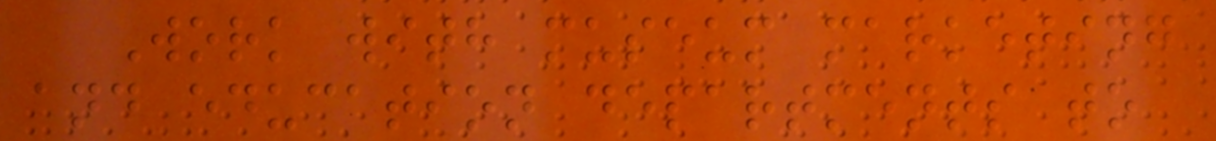Work with museum marketing
and education departments to
